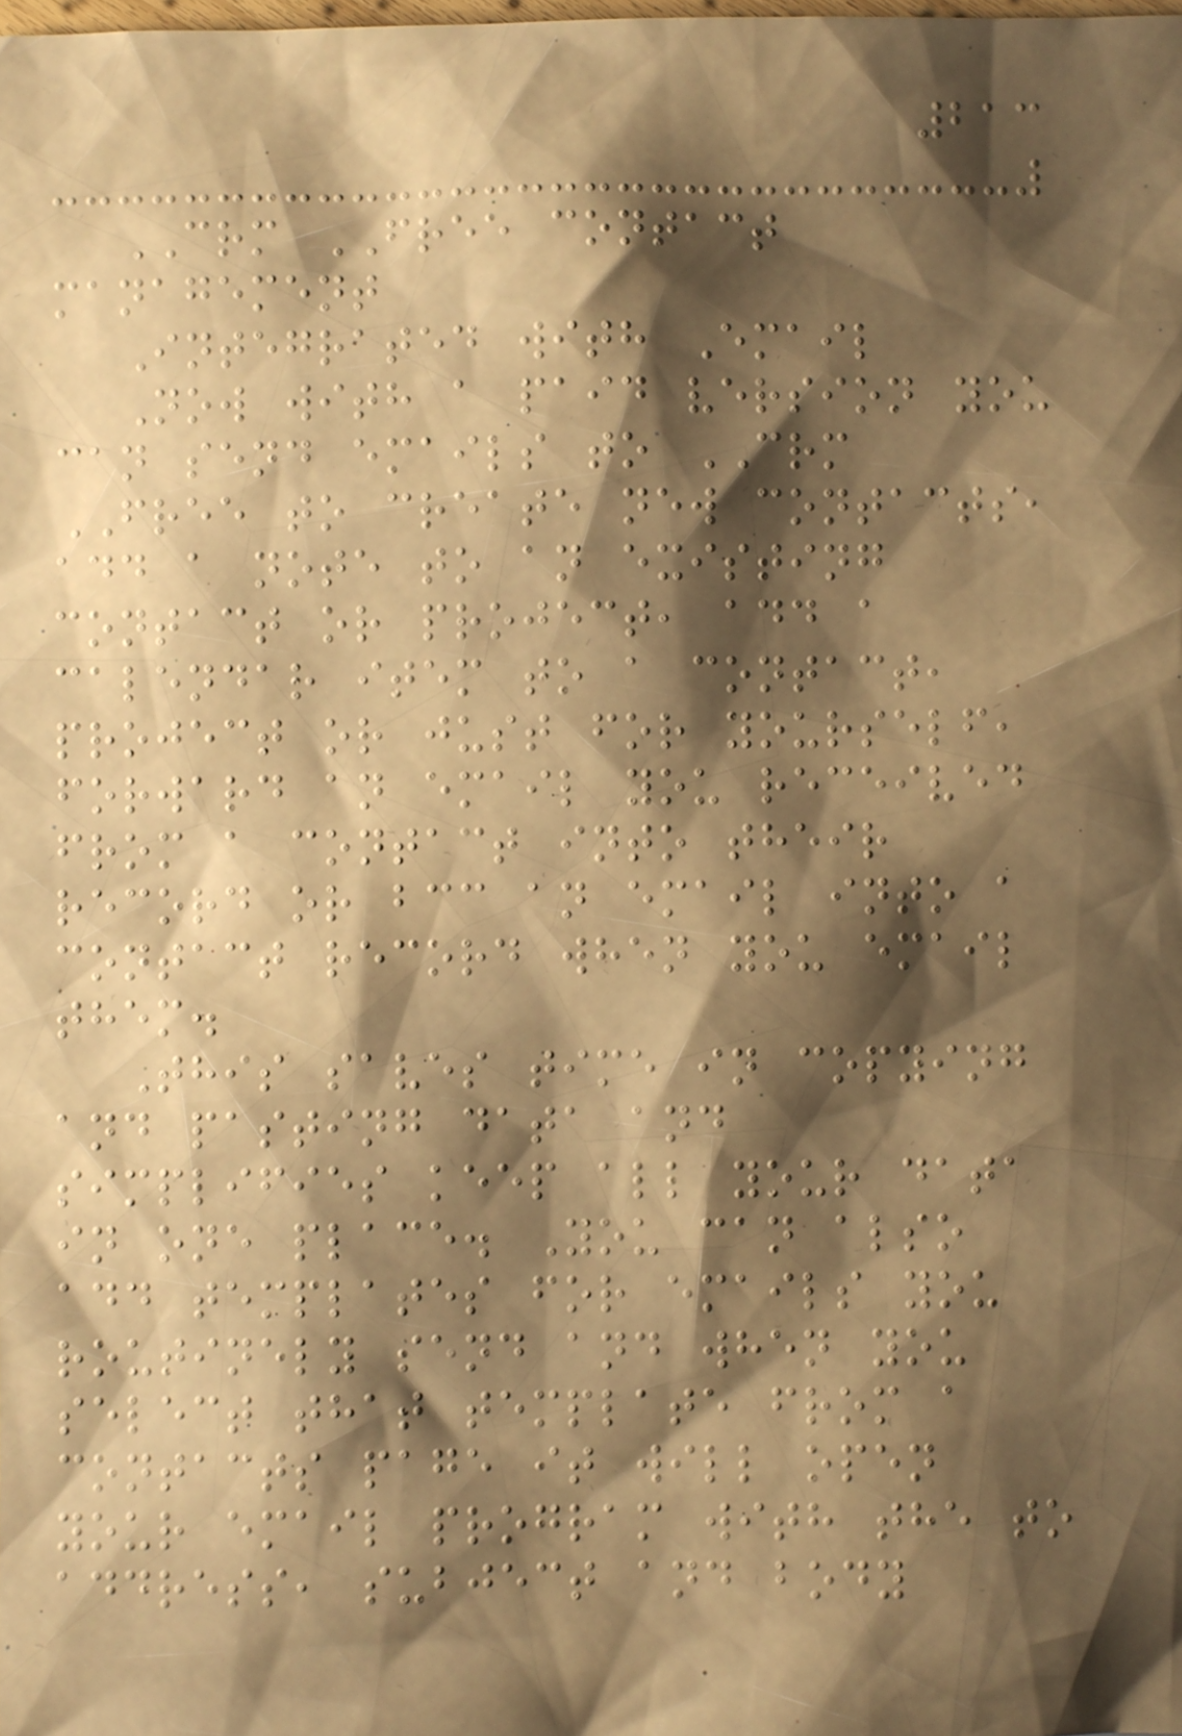213
CRM FREE contact
management
Integrated with Email
Now with a paid version you
can send emails to CRM
FREE to create new contacts,
add a note to an existing
contact or project, add a
calendar item to a contact,
project or just for yourself,
forward an email you received
from a contact into their
record or bcc an email into a
contact record when you email
them.
This saves time in copying
and pasting data and
simplifies keep all your data
in one place. You can also
add templates for emails you
routinely send and when you
select that template from a
contacts page it will open
your email program with the to
address, subject and body
